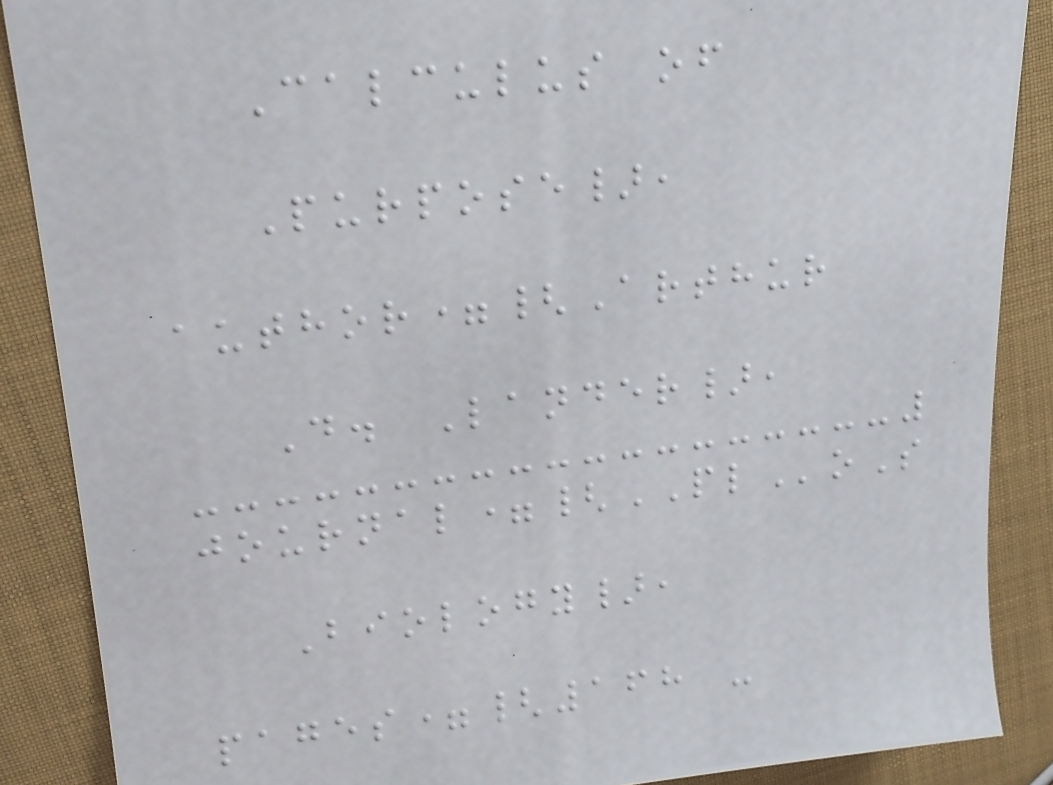Calculus of
Purpose},
author={Arthur
D. Lander},
journal={PLoS
Biology},
pages={168 -
